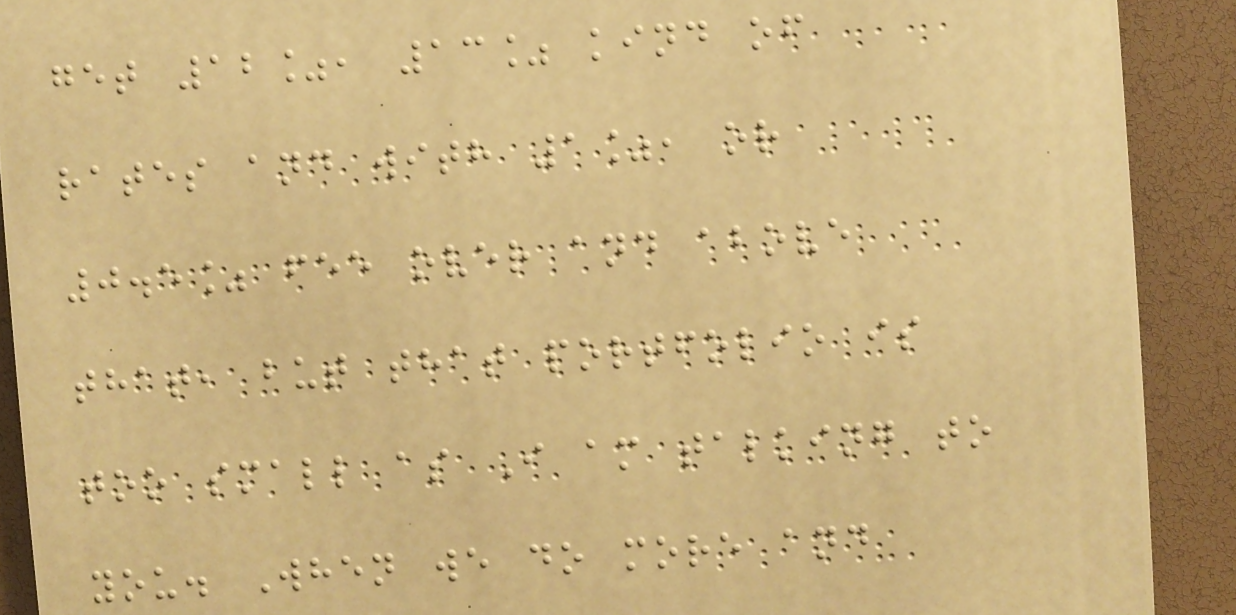get 12%, 13% kind of
rates and with 1%, or
0.5% fee over and above
that, but that portfolio is
too small as I am talking to
you. When we do more and
